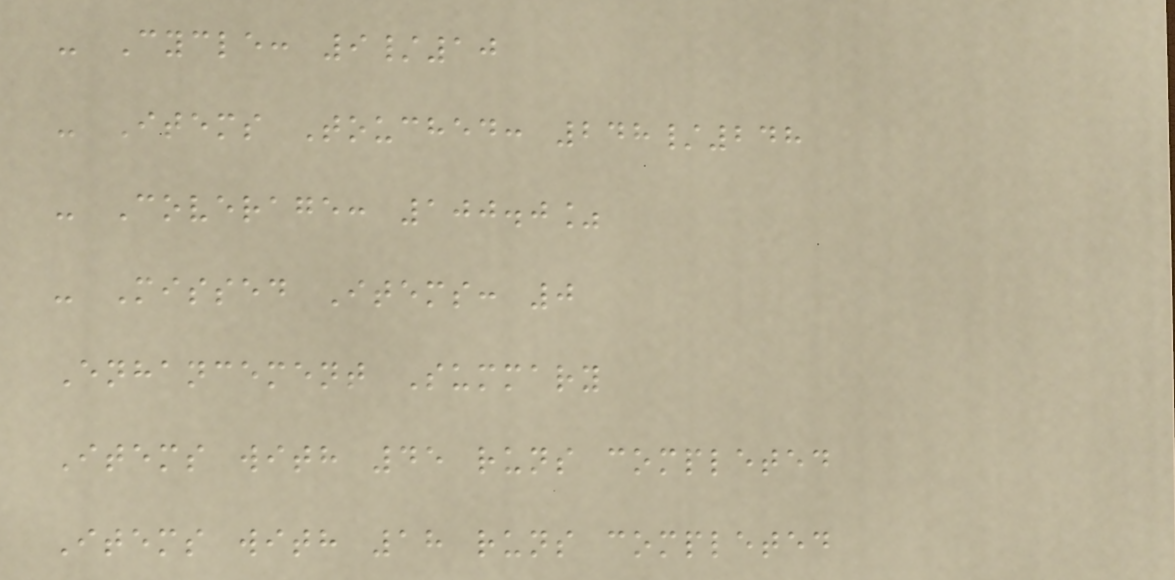- Cycle: 9/10
- Items Touched: 248/248
- Coverage: 100.0%
- Missed Items: 0
Enhancement Summary
Items with 45 runs completed
Items with 18 runs completed
